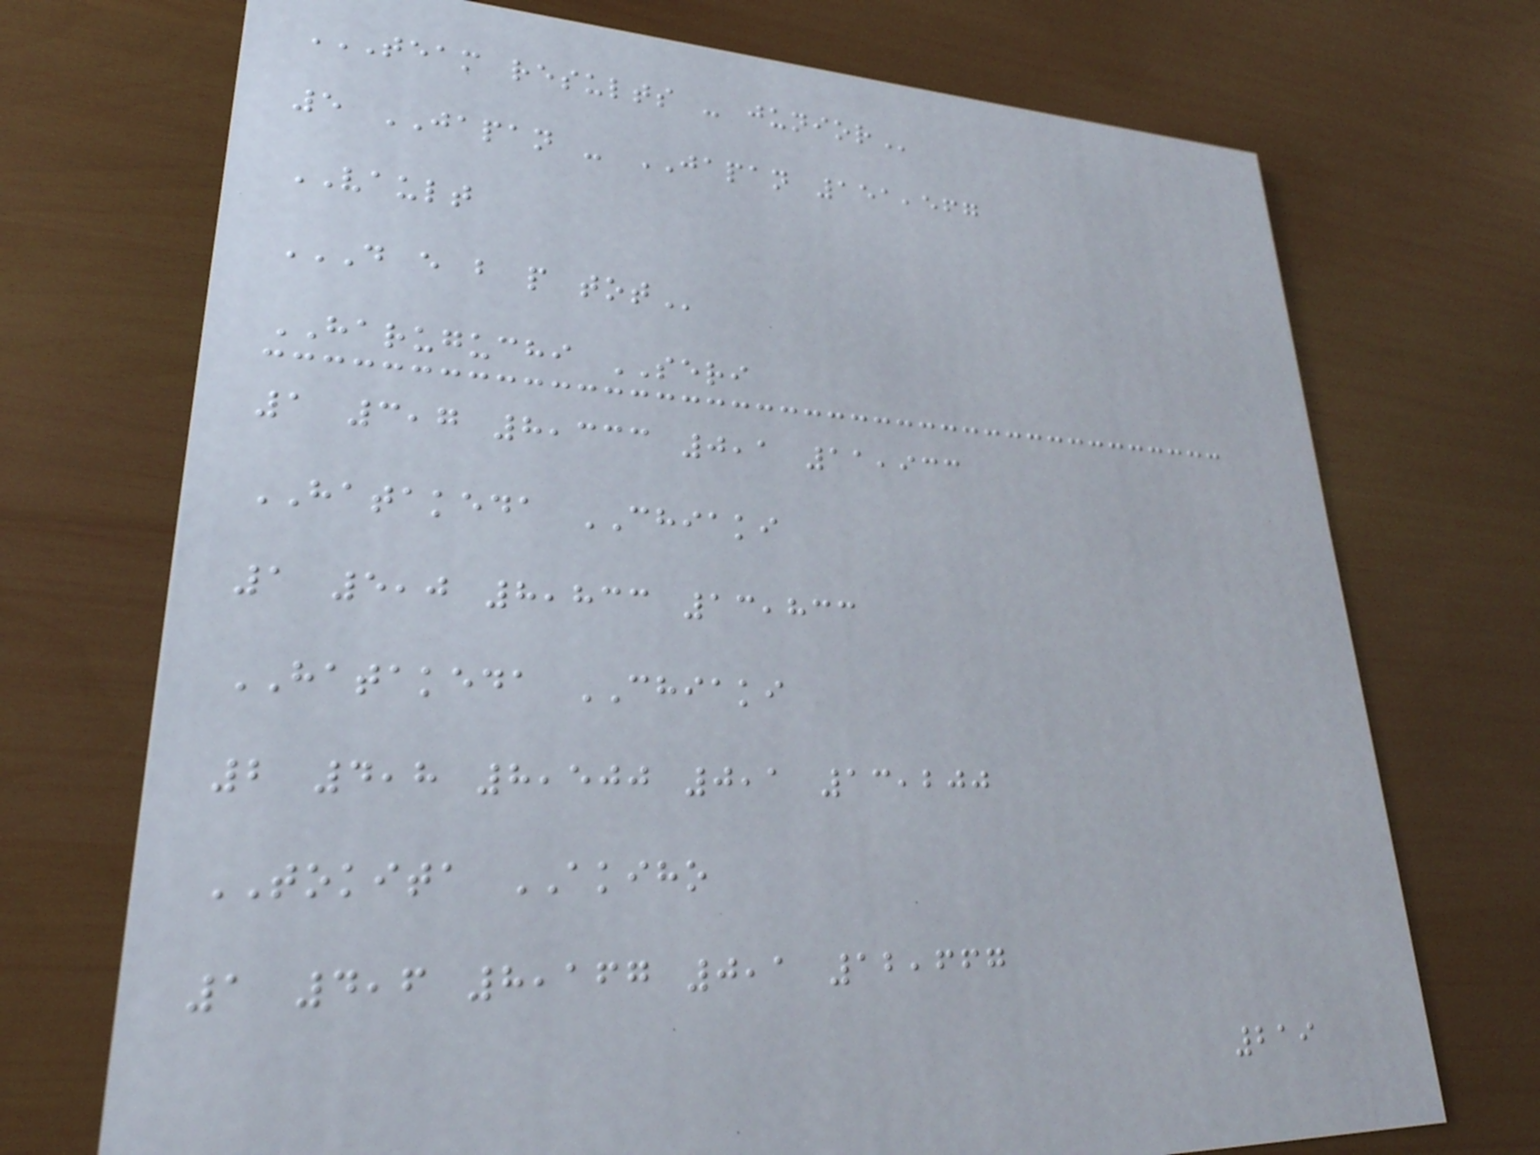TEAM RESULTS - JUNIOR
5 JAPAN - JAPAN 151,567
VAULT
D E B P TOT
HARUGUCHI SERI
1 3,7 8,333 0,1 11,933
HATAKEDA CHIAKI
1 5,0 8,833 13,833
HATAKEDA CHIAKI
2 4,8 8,500 0,1 13,200
TOKITA AKIHO
1 4,6 8,167 0,1 12,667
219
